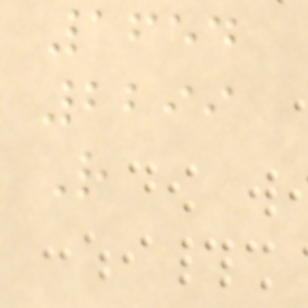1654
2299
R
